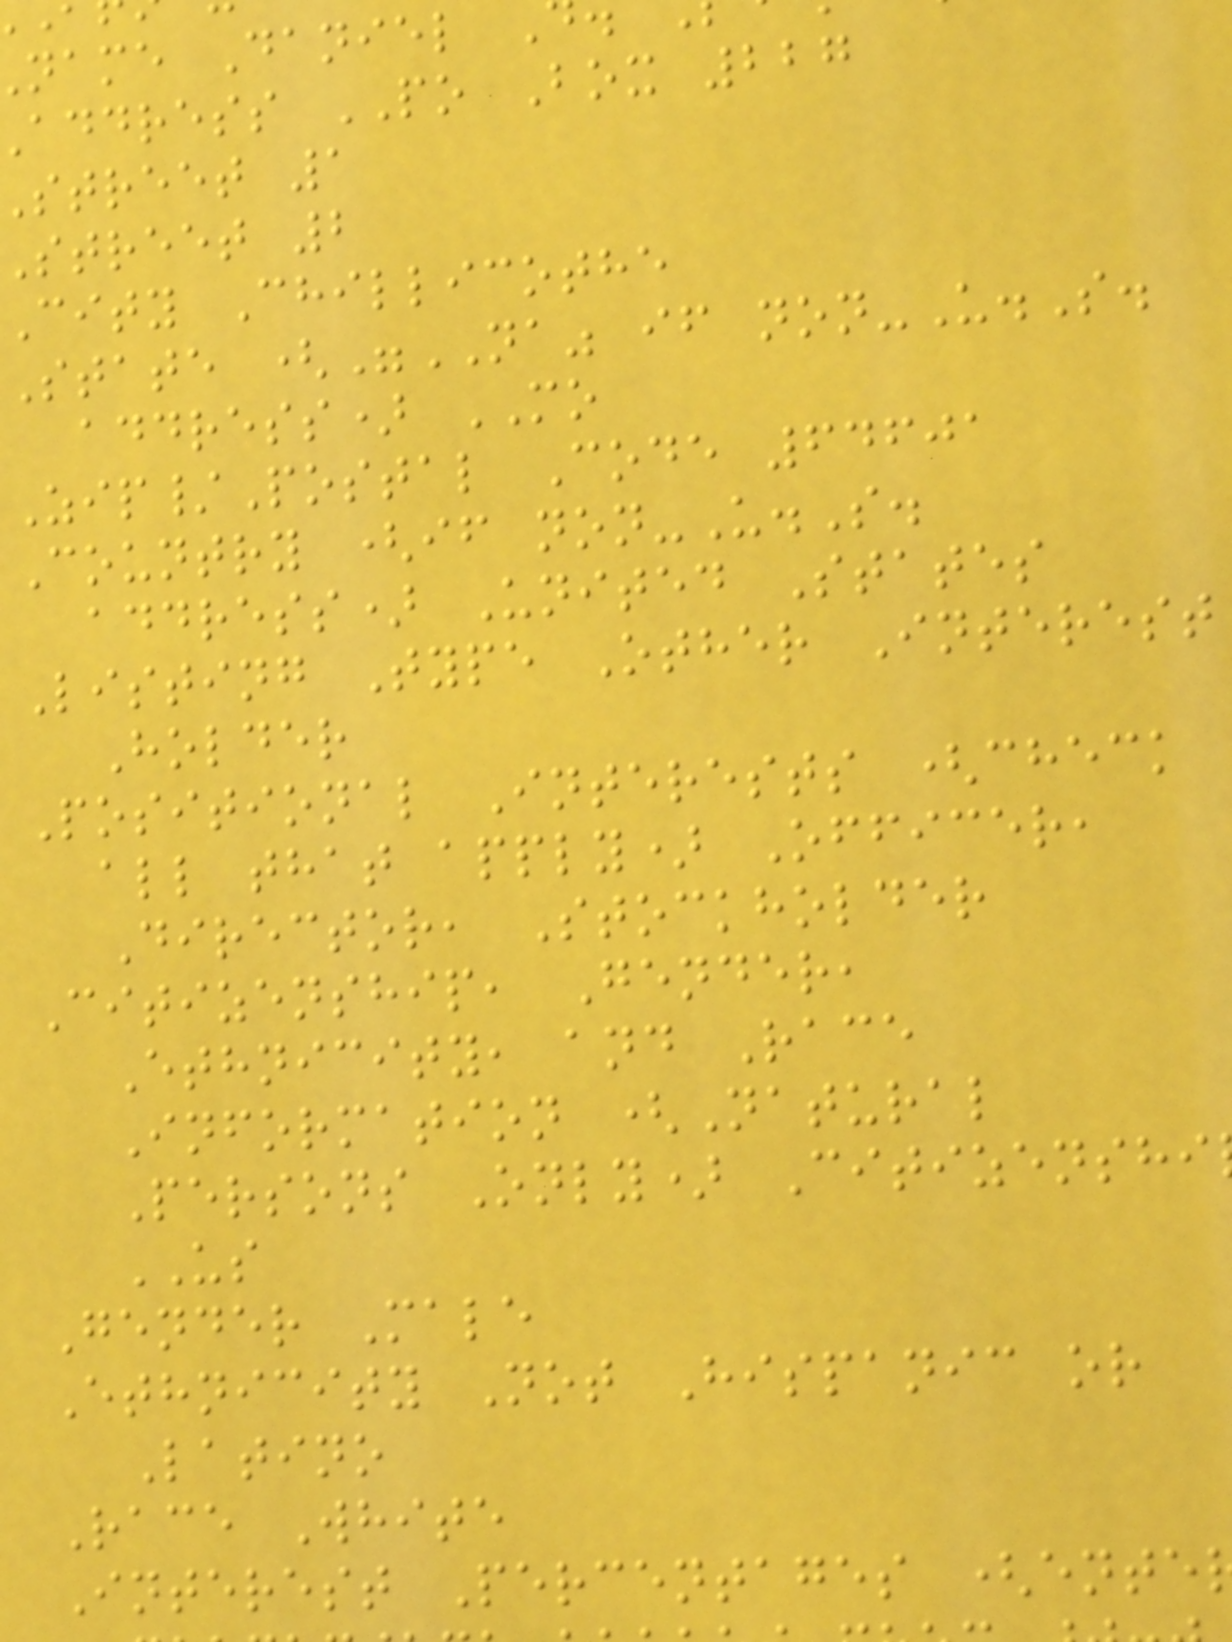name Daniel
address PO Box 227
street 1
street 2
City Chillicothe
State ("NA" if non-U.S.
address) MO
Zip/Postal Code 64601
Country (if non-U.S.
address) United States
Listing Type Other Interest
Holder
Positional Interests (check
all that apply) Officer,
Director, Stockholder
Citizenship, Gender,
Ethnicity, and Race
Information (Natural
Persons Only) Citizenshi
US
Gender Male
Ethnicity Not Hispanic or
Latino
Race White
Interest Percentages (ente
